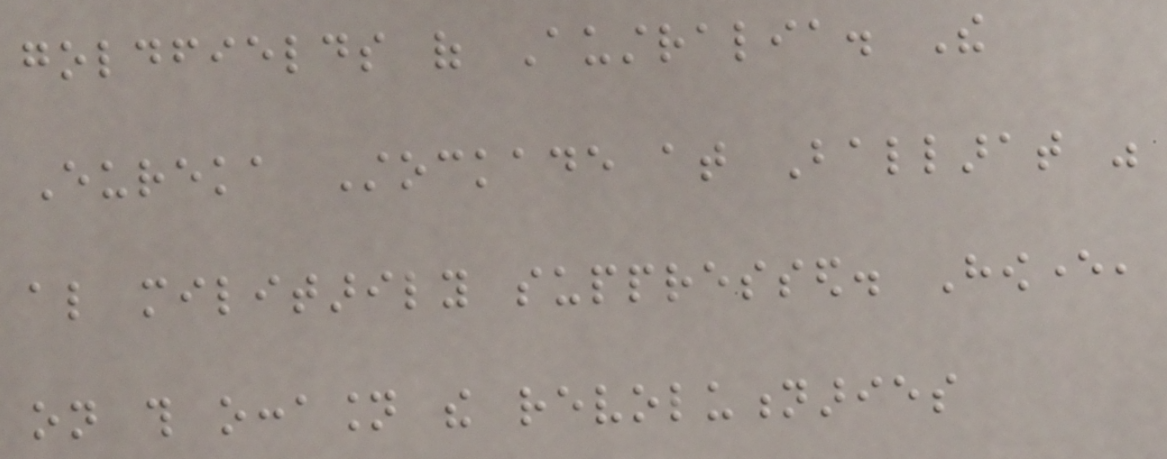goldfields of Australia. The
Eureka Stockade at Ballarat was
also militarily suppressed. However,
on this occasion the revolutionaries
